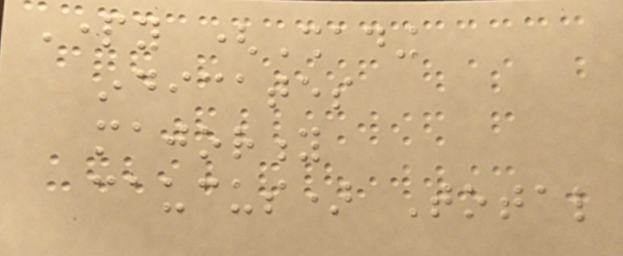Party (Shading
indicates
majority
caucus) Total
